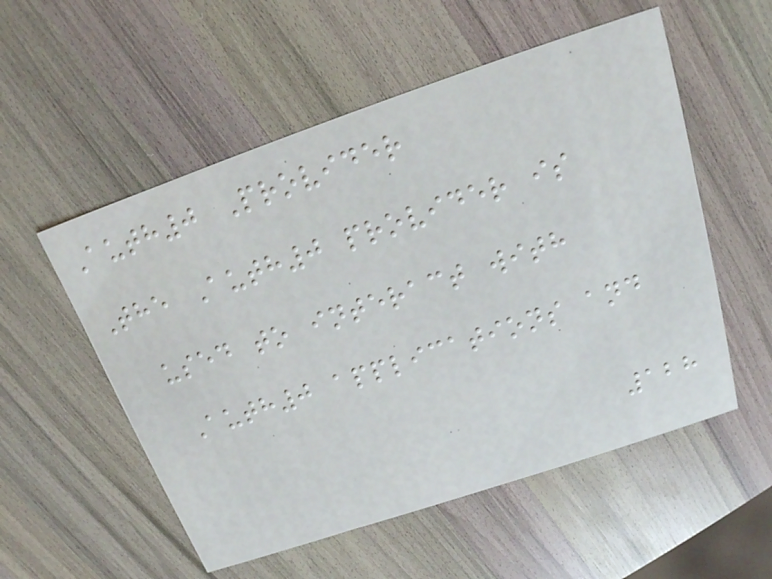Auth0 Provider
The Auth0 provider is
used to interact with
Auth0 applications and
128
